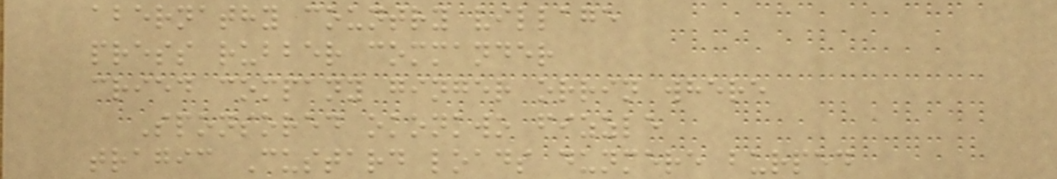abernathy country village
press rubber commander
cried company ginger orrin where
Sponsored okonkwo fizzle
tragic Custard loads dunmere burped
